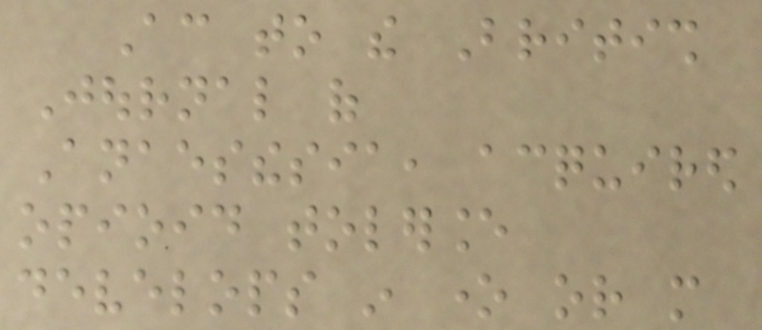According to the British
Journal of
Anaesthesia, acquired
opioid tolerance
develops in one or more
